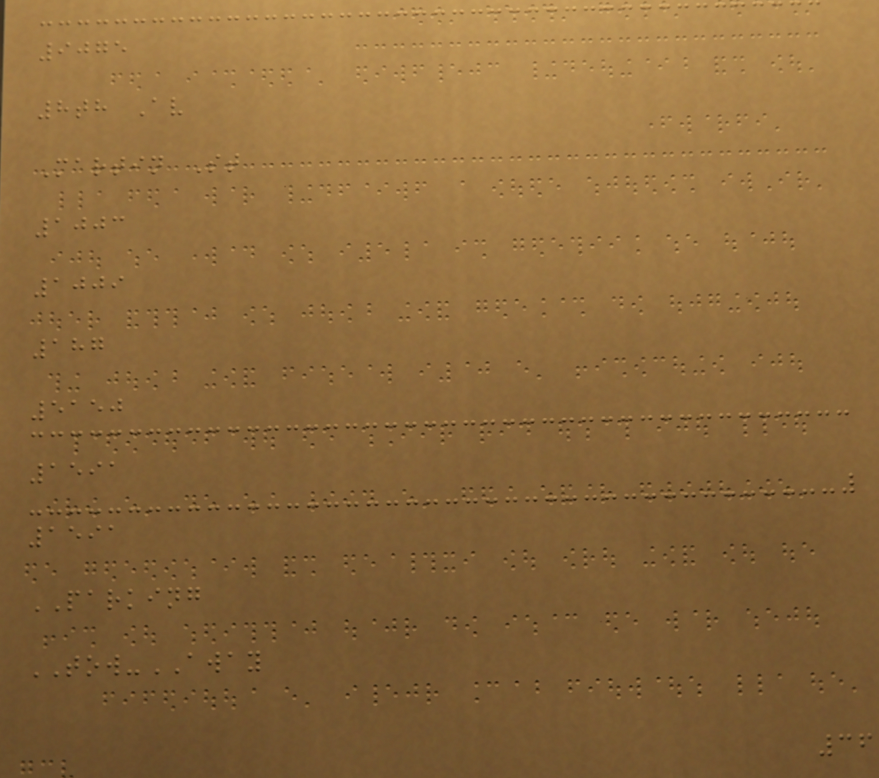9075
8th Av
Martin St
1003
1009
187
5150
1591
1591
PARKING
TOW-AWAY
36
